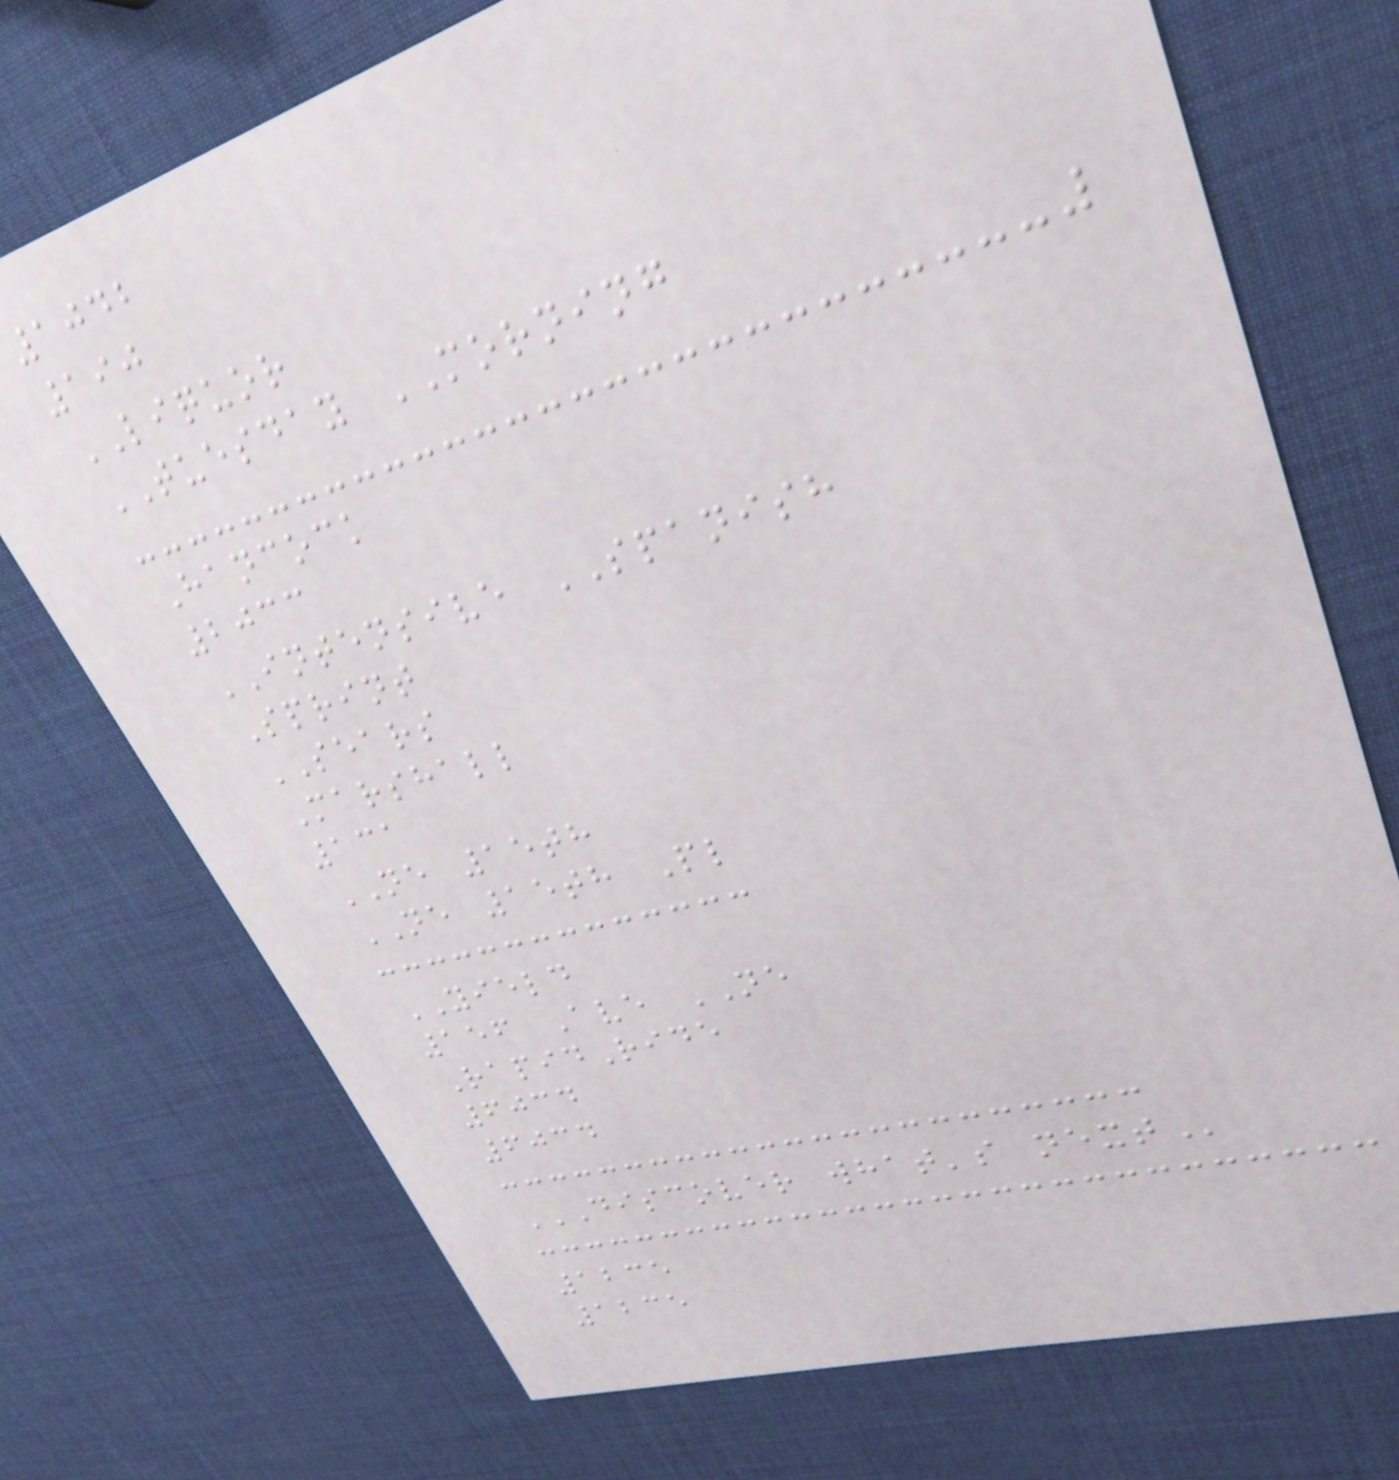1042
190
LIQUOR
TUESDAY MORNING
Hancock
2033
INTENSIVE SPANISH
Sprint
SEARS
Marshall
131
NE 15th
NE 15th Pl
YIELD
156 Ave NE
RapidRide
6034
6034
DISCOVER WHAT'S NEXT
1235
1235
